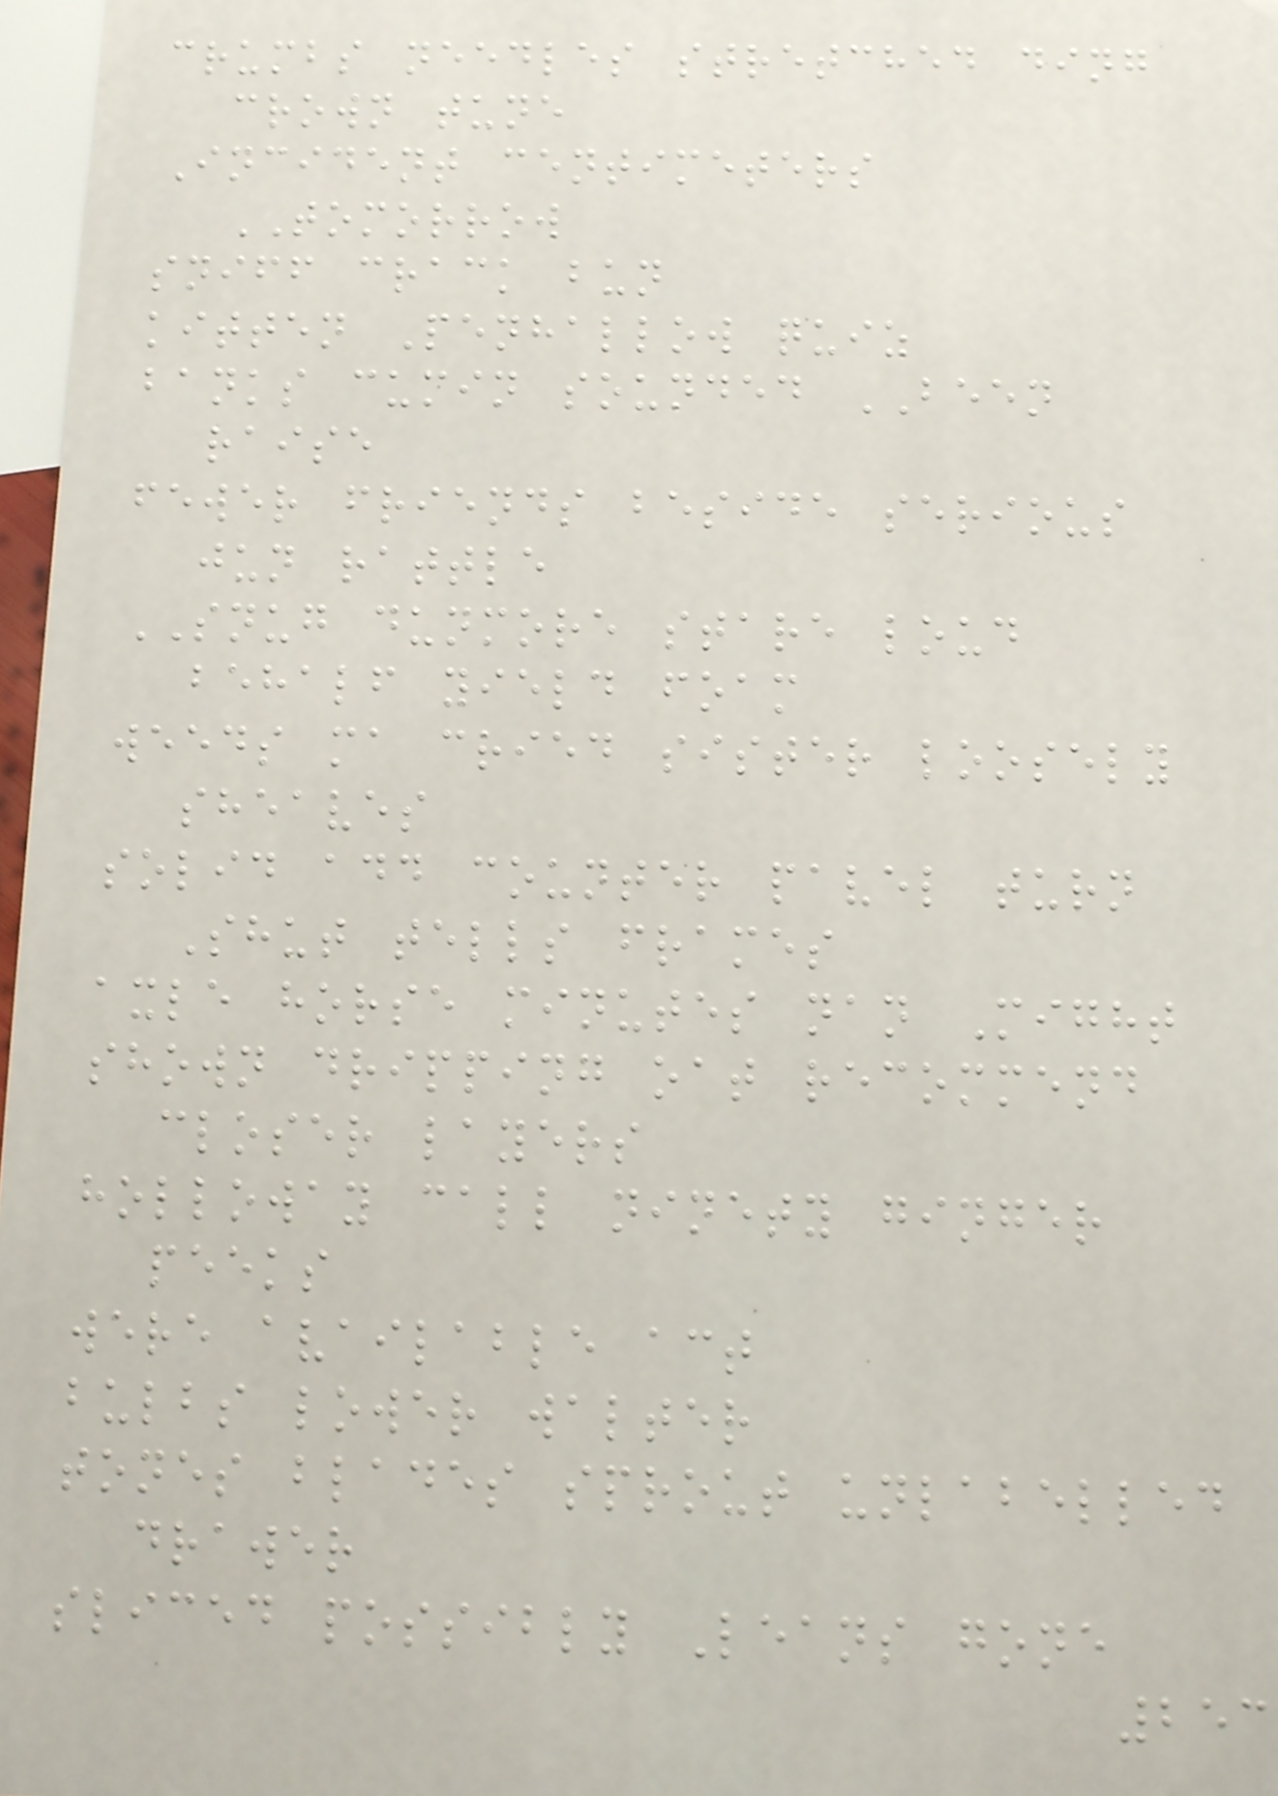crumbs needles stretched ding
crown tune
Incident centimeters
TOMORROW
sniff crack bun
kitten Penhallow quiz
banks cumin sounded BEEN
raise
fewer friends beside serious
jun rattle
SNUG dunmore stare loud
behalf yield foam
weeds ma cried sister loosely
sheaves
solid add counter pavel turn
Shut tells frames
axle horse minutes nan Might
shown dripping oat recommend
closer layers
holloway call ninety ginger
peeks
were available act
bulbs lower walter
tones blades sprout unlabelled
drawer
sliced possibly Leans gone
253
